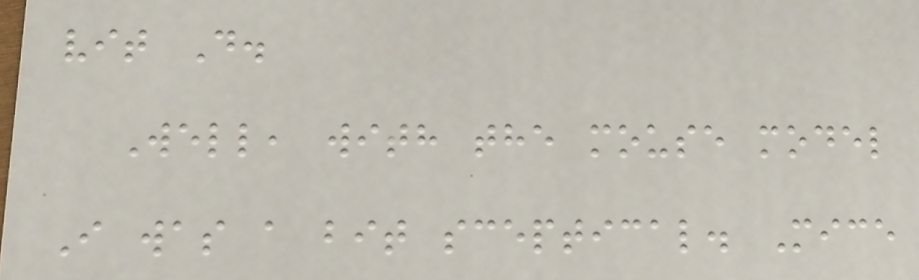vit D.
Well, with the mouse model
I was a bit sceptical. Mice
